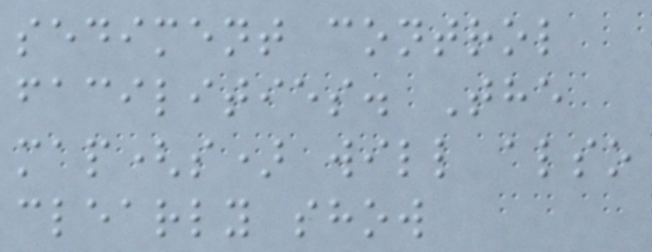sediment control
facilities. The
map(s) will also
clearly show
